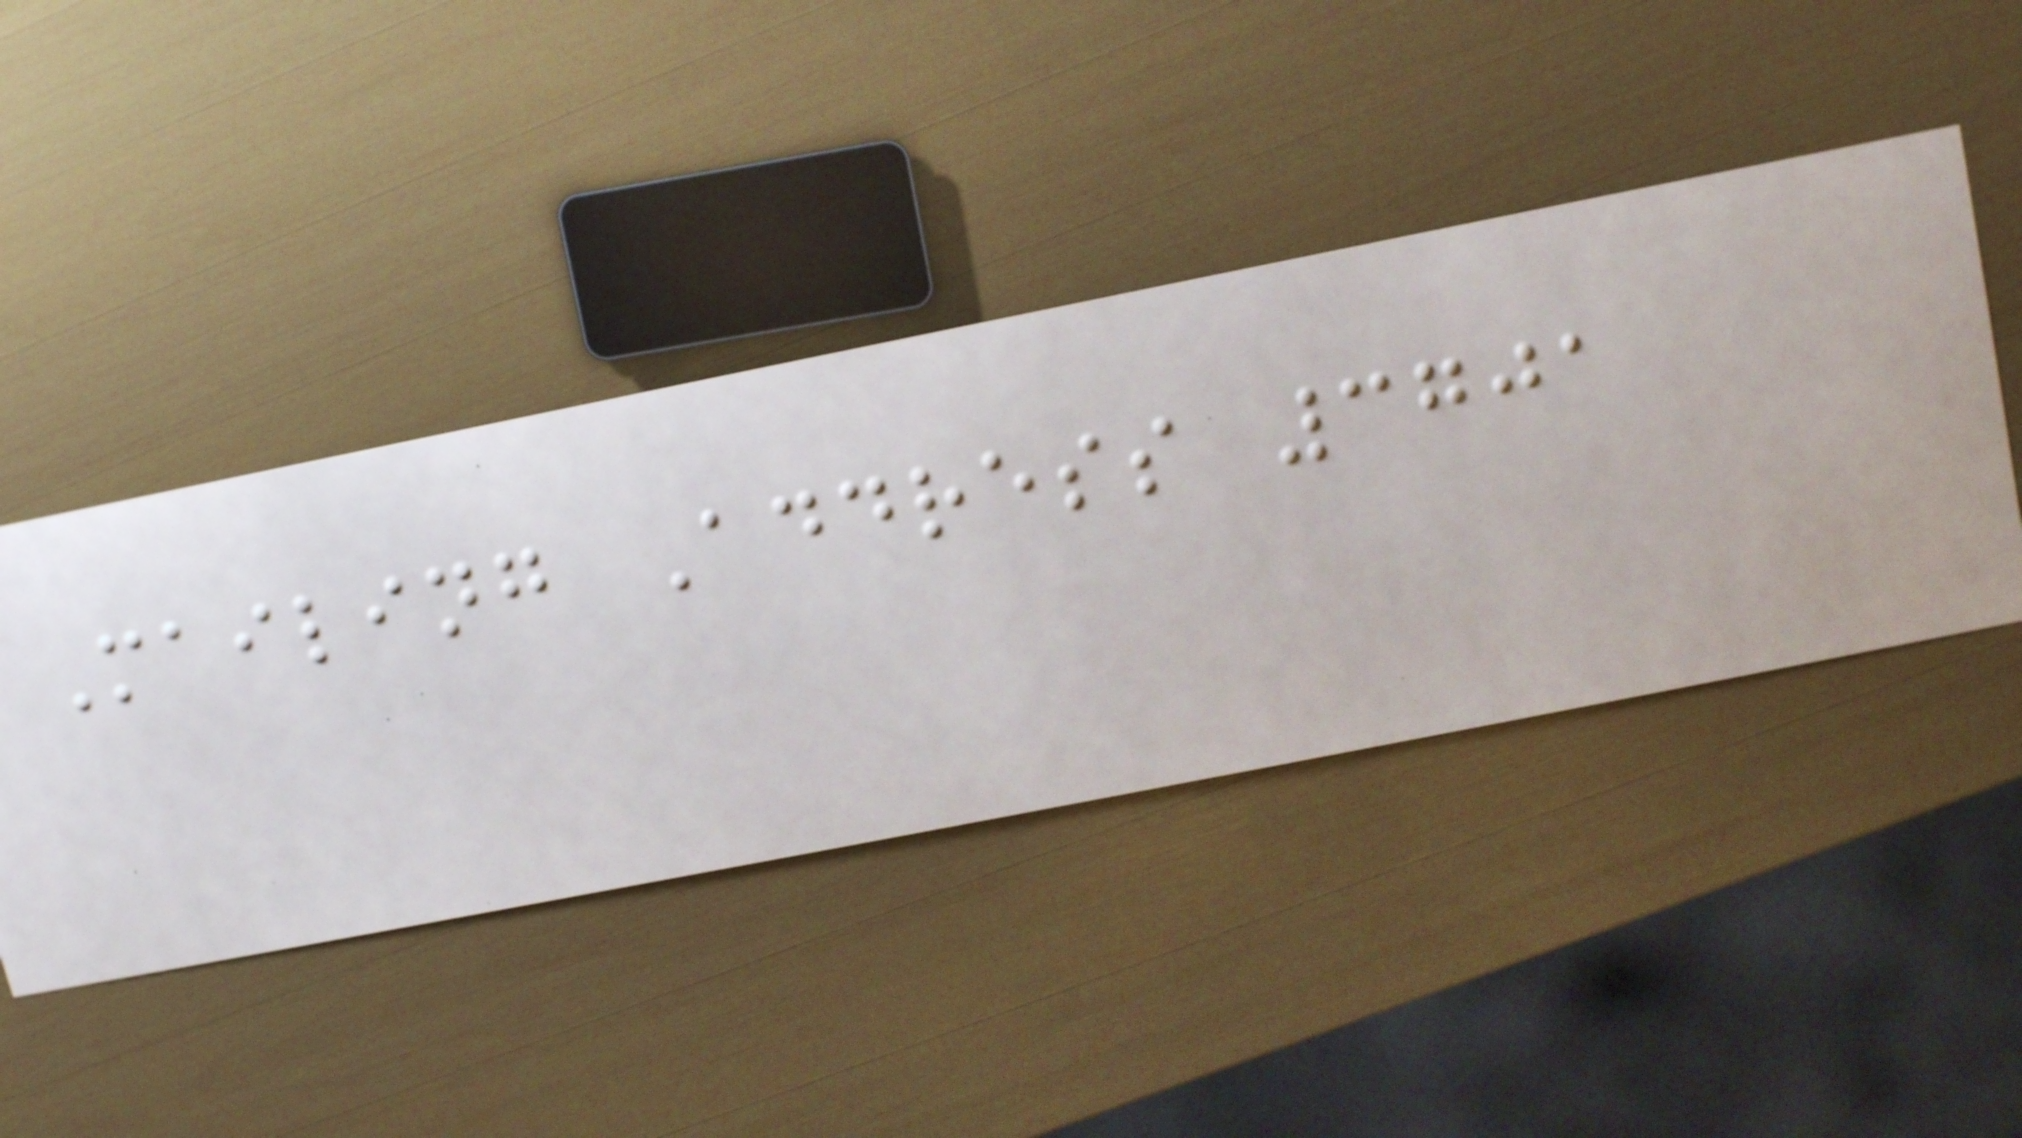Mailing Address 3701
